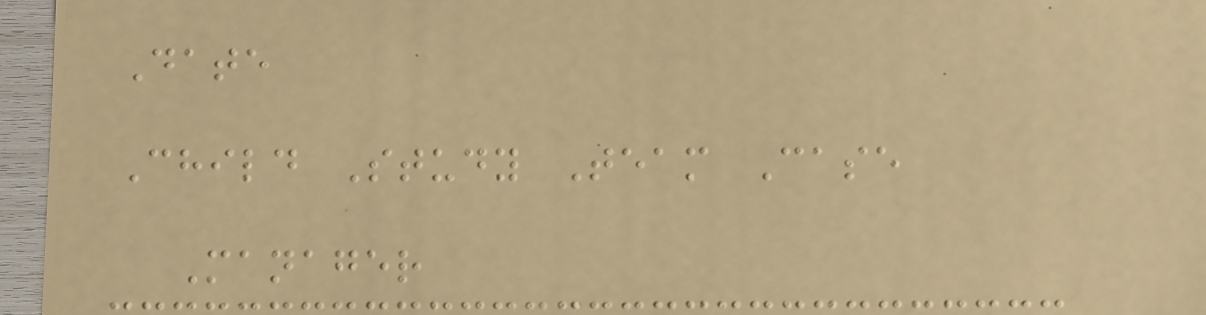Date
Child Study Team Case
Manager
